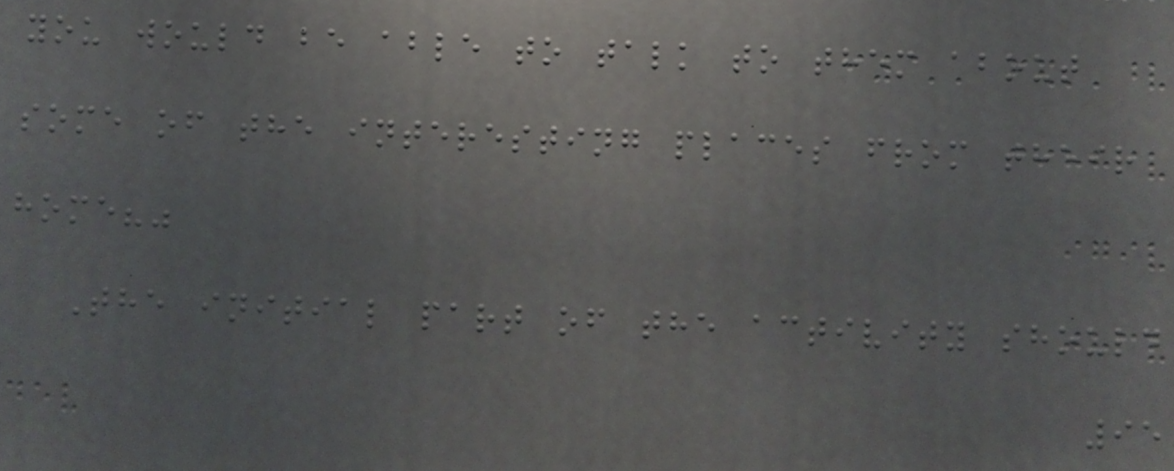you would be able to talk to them about
some of the interesting places from their
home?"
The initial part of the activity should
95
